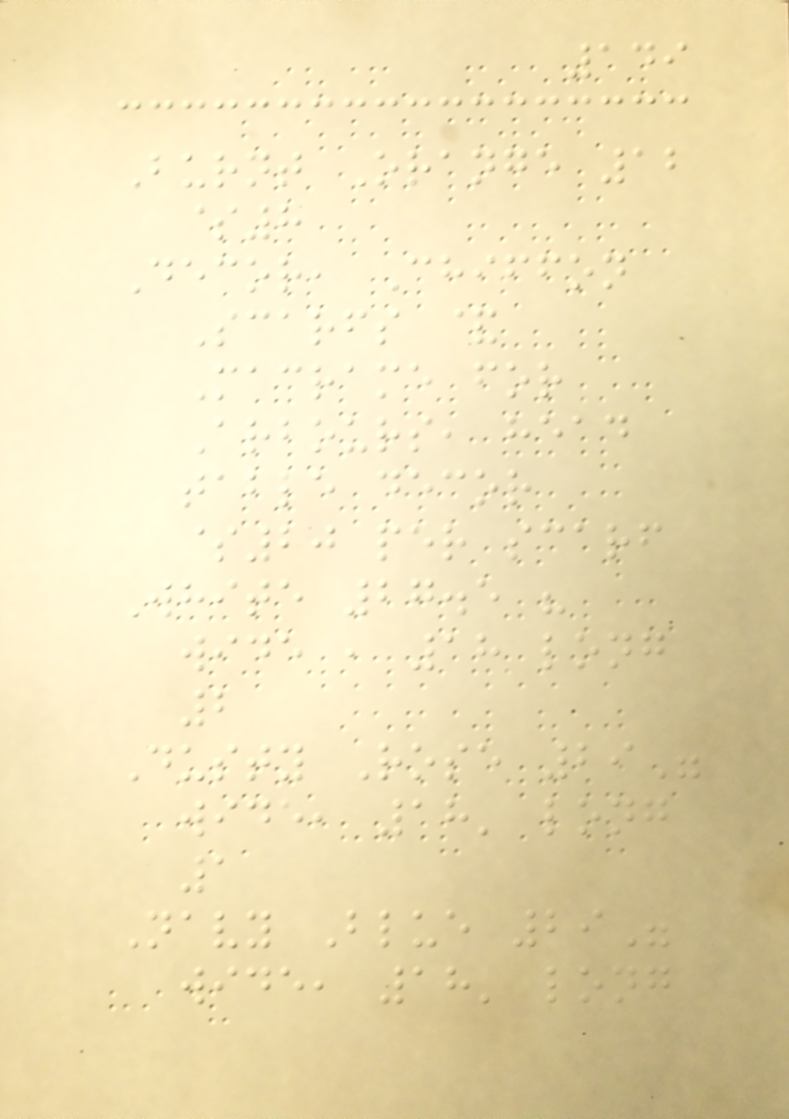149
Burnt Orange 12
$8
Decor, Chiffon
Scarfs &
Macrame for
Arbours, head
table decor
$20 per scarf
White 27.5 "
wide , 18 long
2
Dusty Rose 29"
wide, 18' long
1
Navy Blue 29"
wide, 18' long
